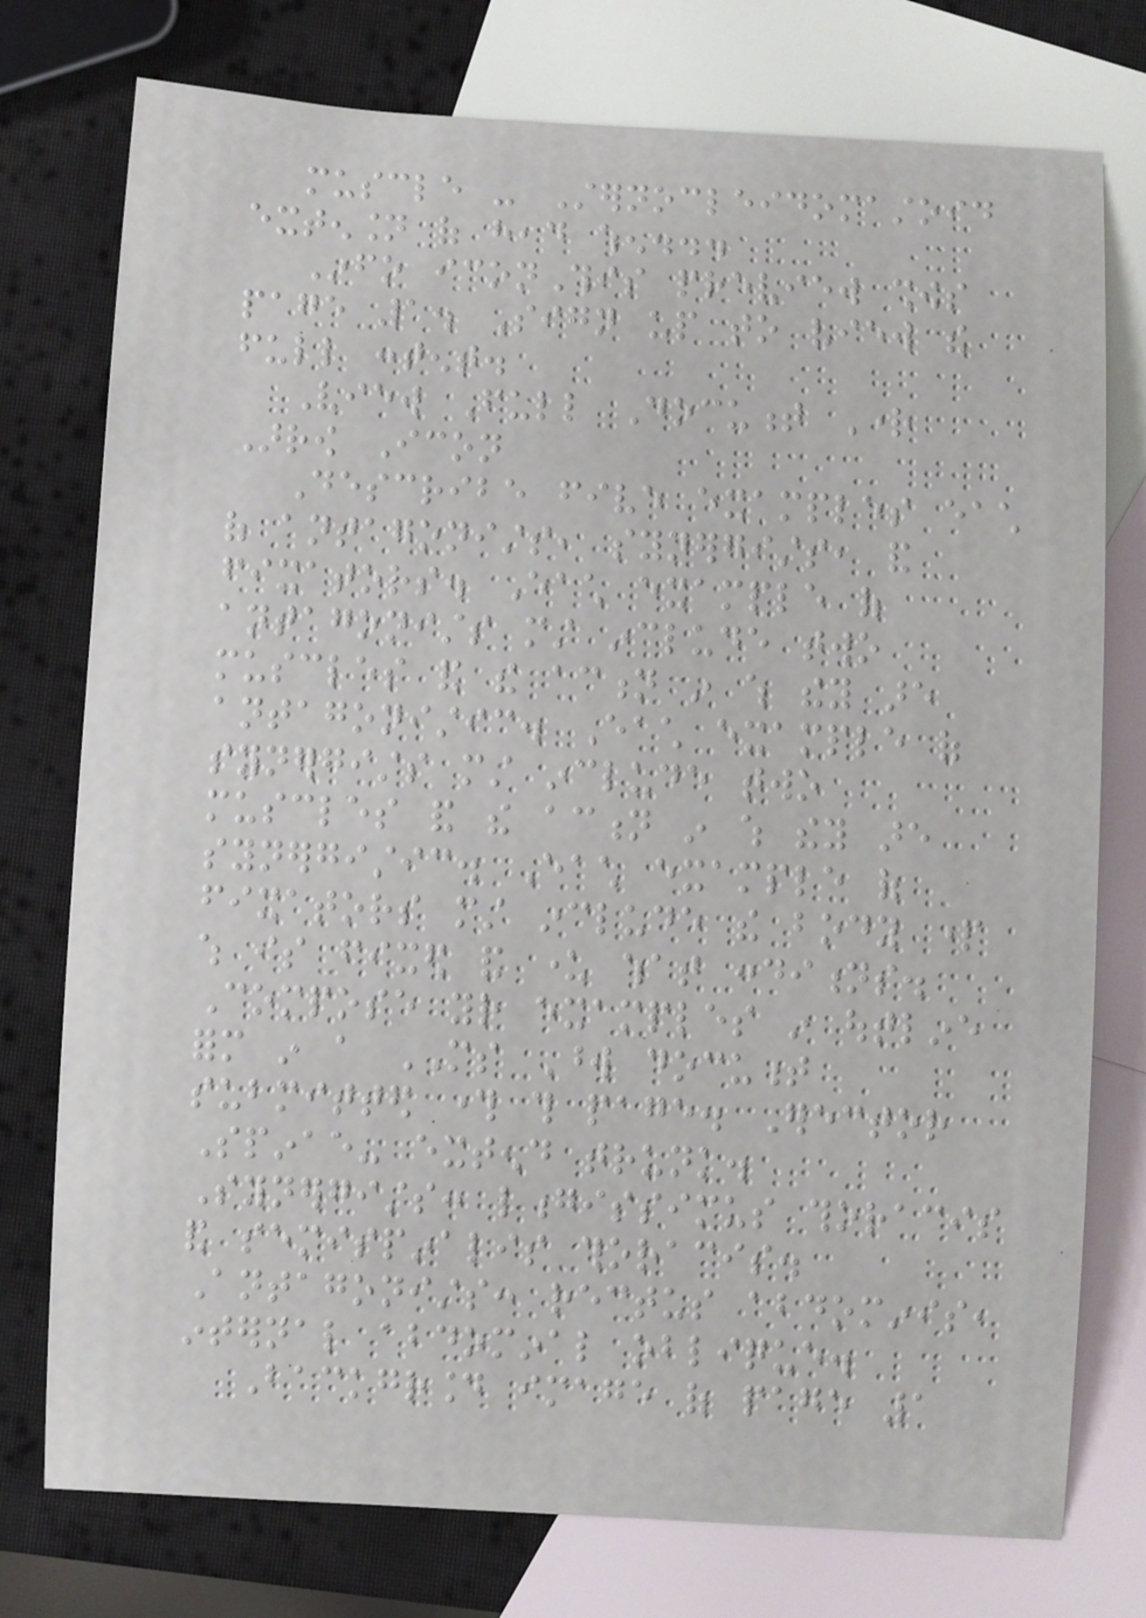muscle - Sternocleidomastoid
extension of head when...
Info iconThis preview shows
page 1. Sign up to view the
full content.
View Full Document Right
Arrow Icon
Describe five examples each
of antagonists, synergists, and
fixators. Each example of
antagonists must include two
muscles and the action in which they are
antagonistic. Each example of
synergists must include two
muscles and the action in which they are
synergistic. Each example of
fixators must include the body part
which is fixed and under what conditions.
Compose your examples in outline
form in a MS Word document
submitted through this page. Erector
Spinae- extend trunk.
Synergists: longissimus thoracis
and semispinalis thoracis.
Antagonists: rectus abdominis,
internal abdominal oblique.
Background image of page 1
